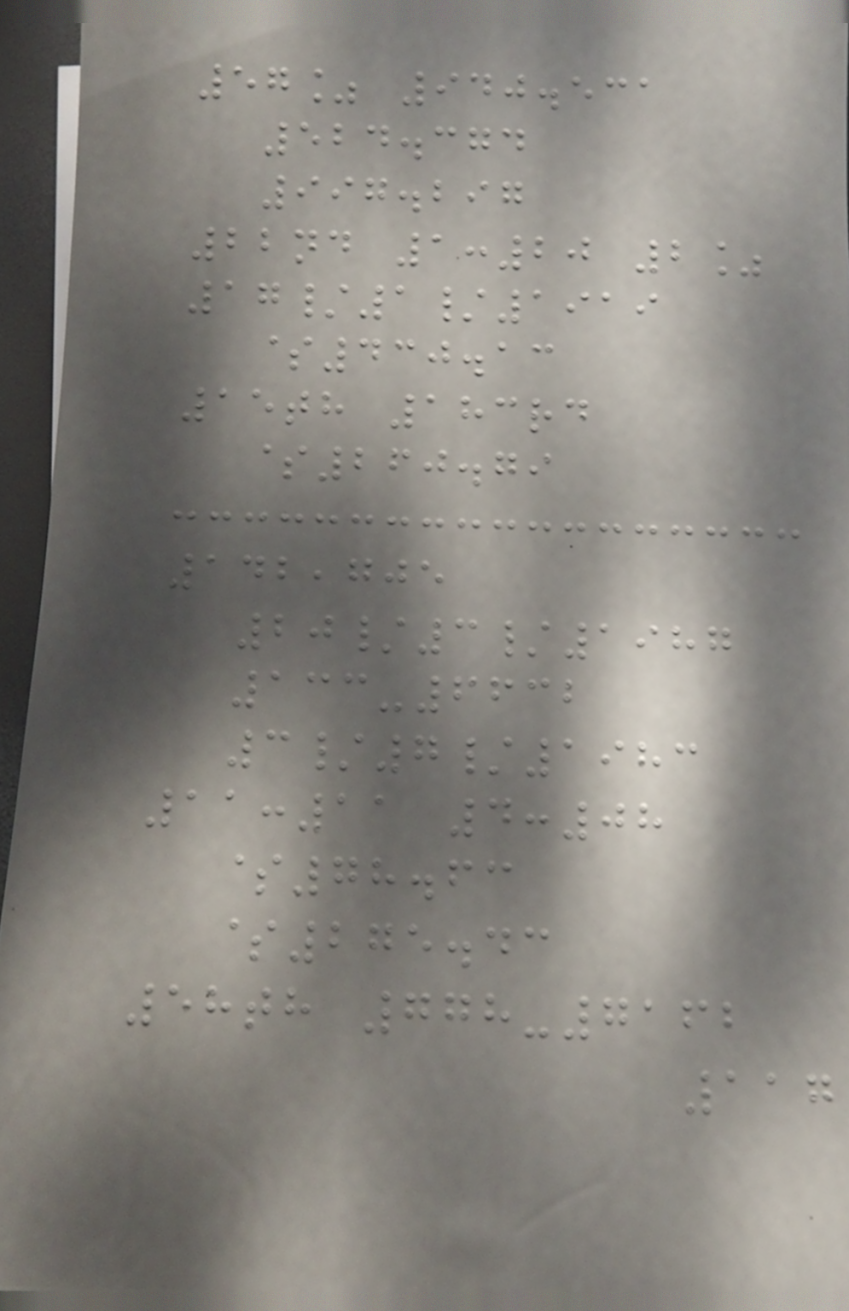57% 940.531
524.374
997.297
22nd 1:20 2%
17/1/1919
$430.13
15th 183rd
$260.79
142,705
20/3/1987
133-6632
3/7/1983
11:11 4:08
$78.63
$275.43
58th 778-7162
117
